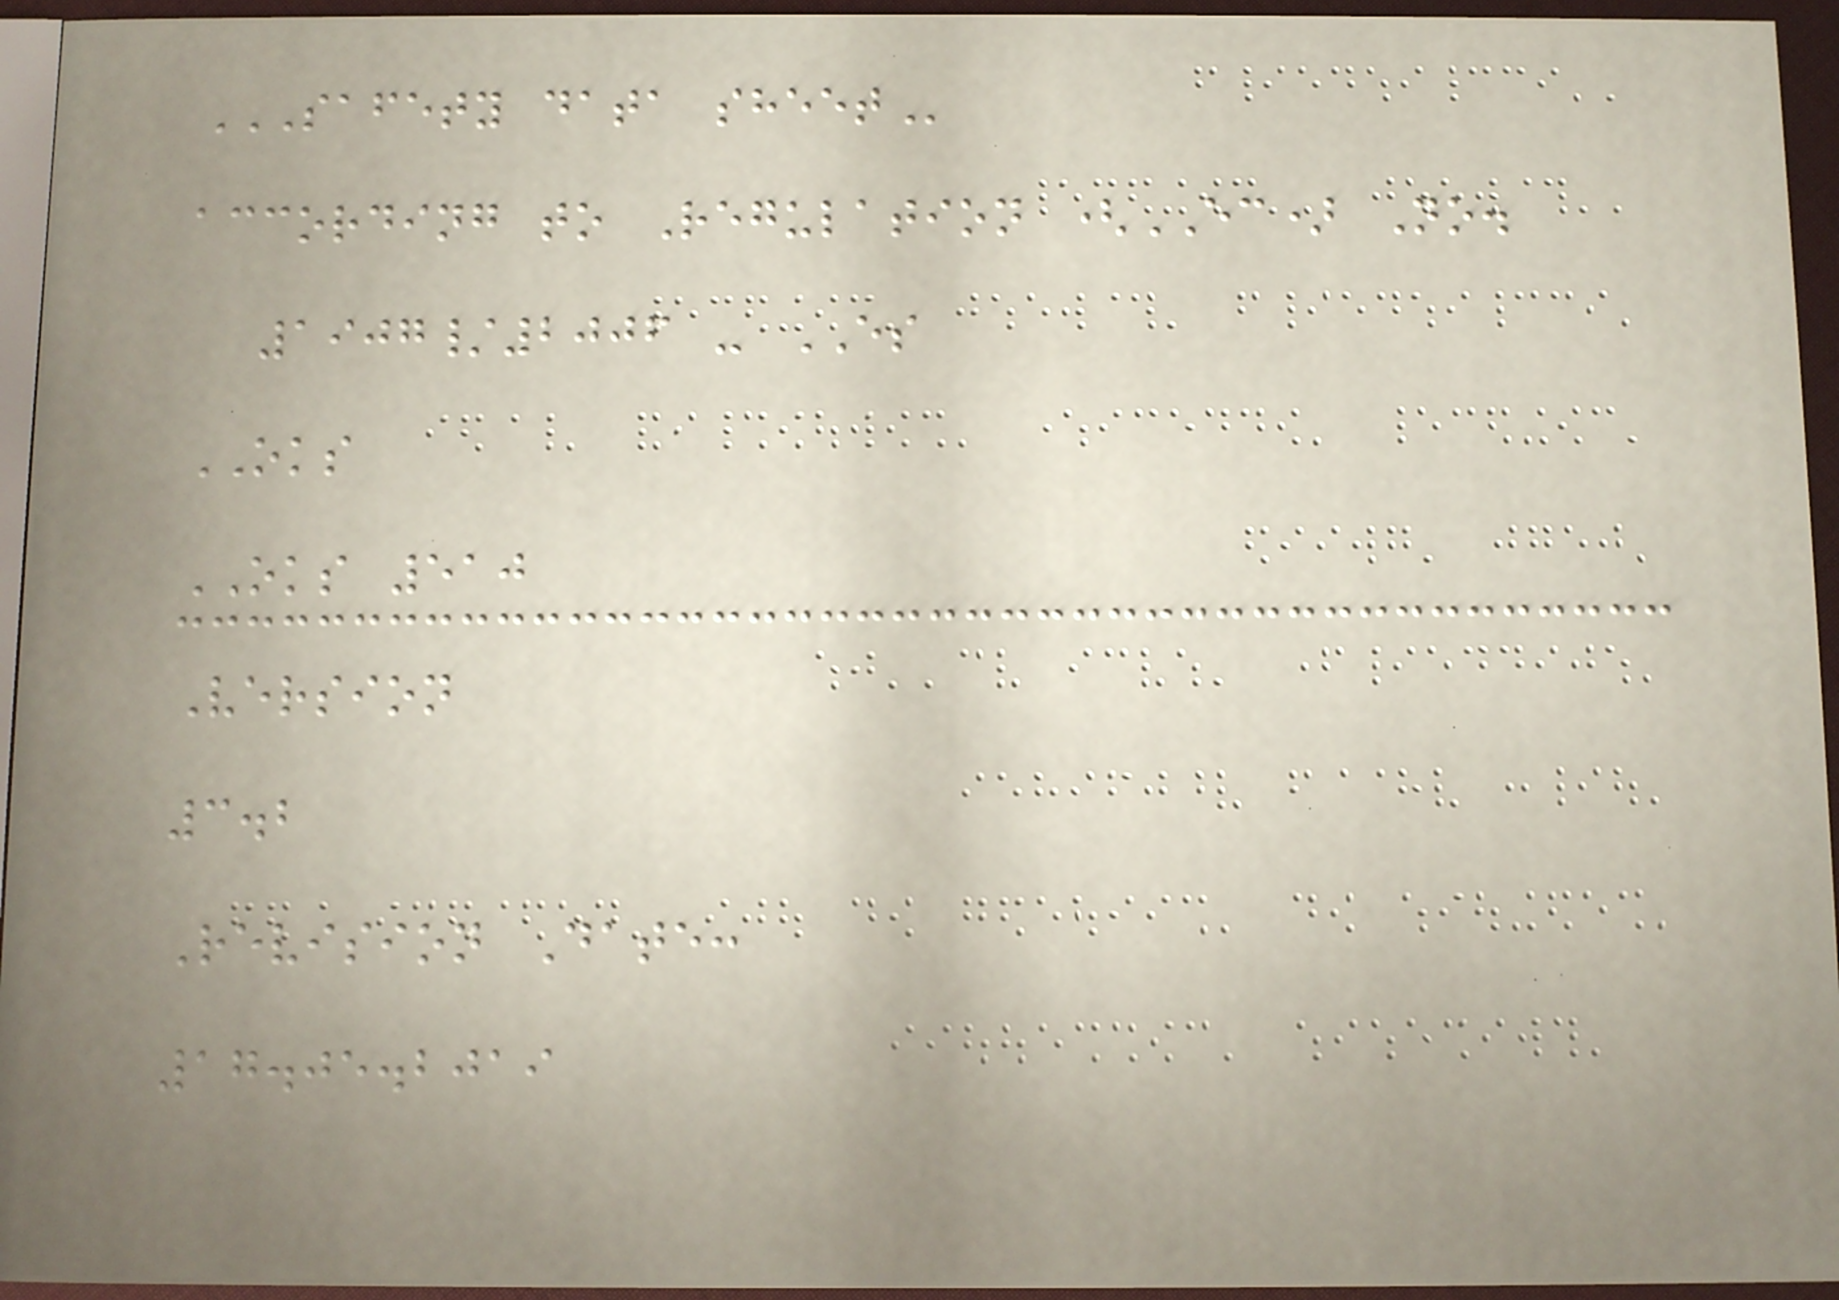SAFETY DATA SHEET
according to Regulation (EC) No.
1907/2006 - ES
OKS
OKS 510
Version
3.2
Revision Date:
17.05.2019
